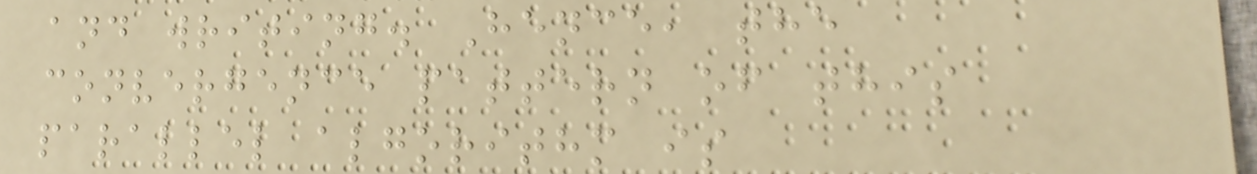and writing. Hence, the
convergence pattern of this
parallel algorithm is
